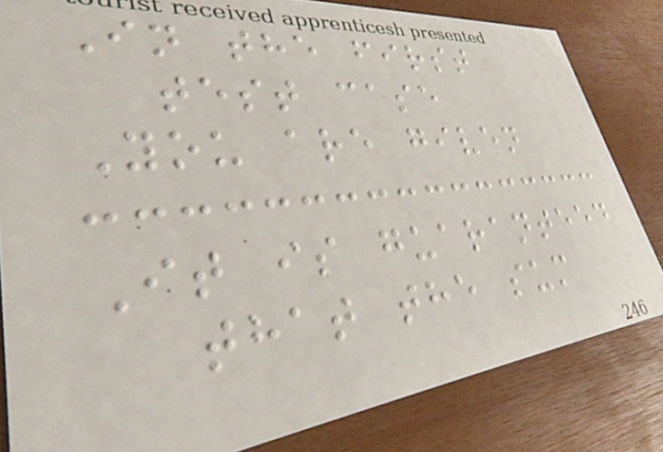In the first
test case
You are given
It is guaranteed
that the sum
